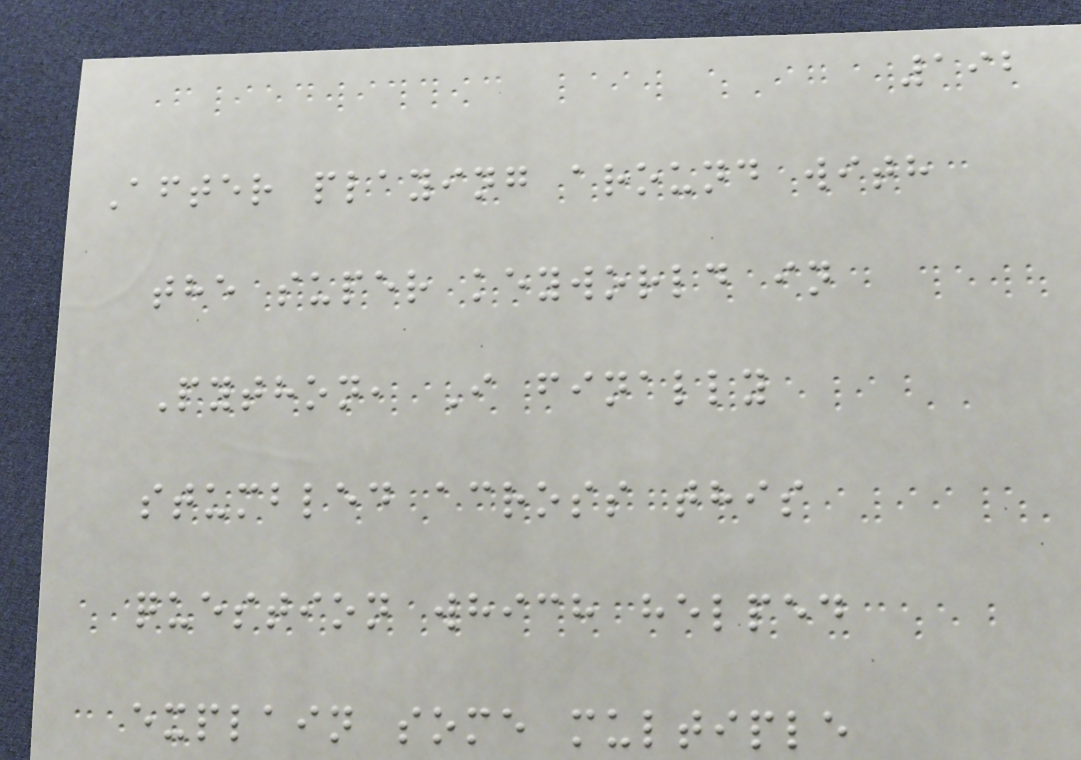192
After playing around with
the super keyworld in
Python, I finally
stumbled across this
question which helped
explain some multiple
